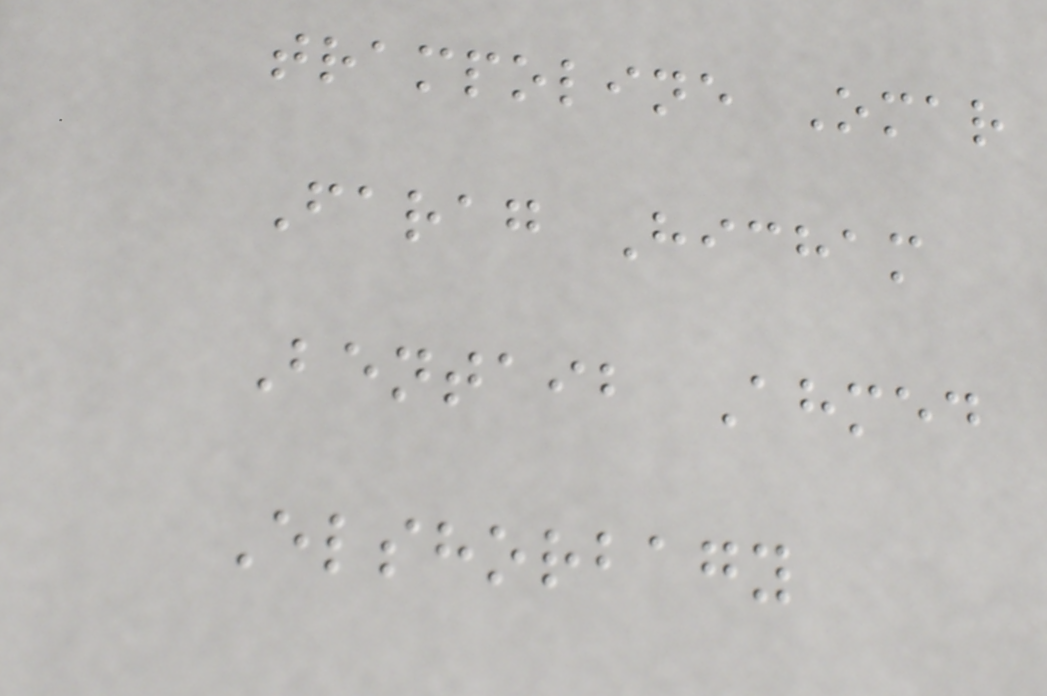trampoline Omar
Farag Hicham
Bentaib Ahmed
Elshorbagy
